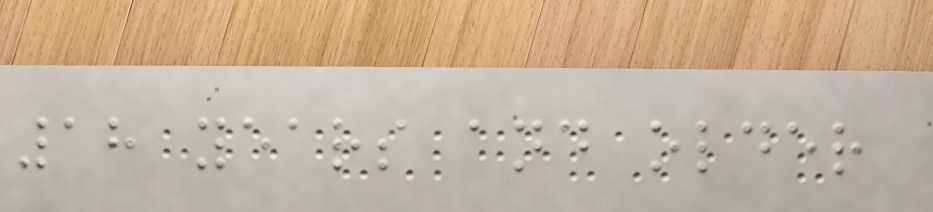18 years and older
